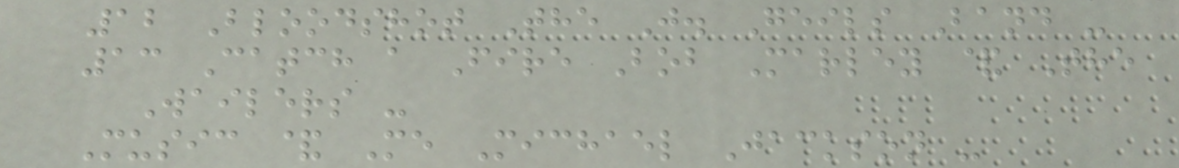12 Bloodshot The J. Geils Band -
13 Catch a Fire Bob Marley & The
Wailers -
Music & Me Michael Jackson -
